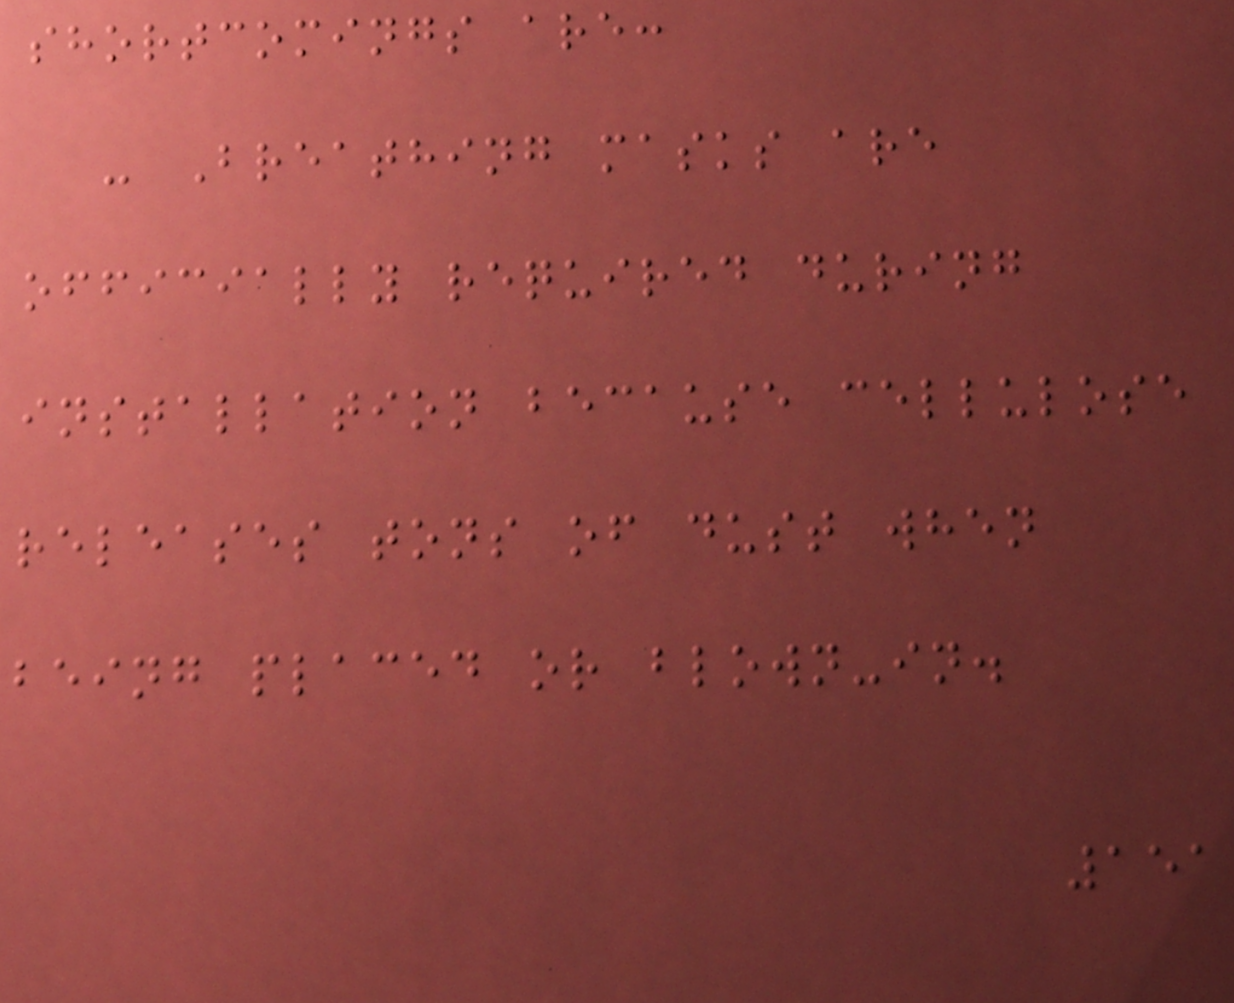shortcomings are:
- Breathing masks are
officially required during
installation because cellulose
releases tons of dust when
being placed or blown-in.
151
